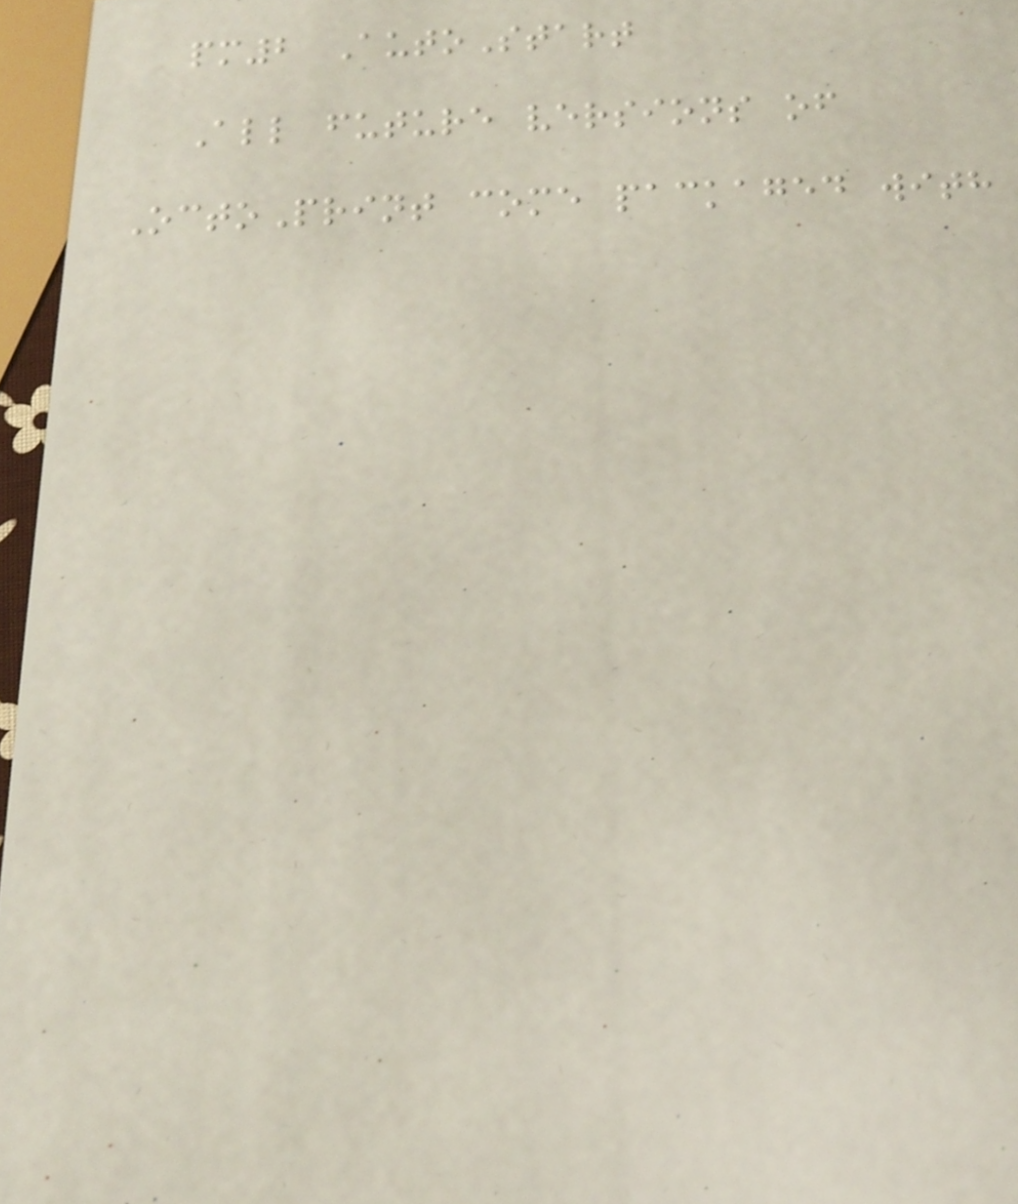pm2 AutoStart
All future versions of
OctoPrint come packaged with
